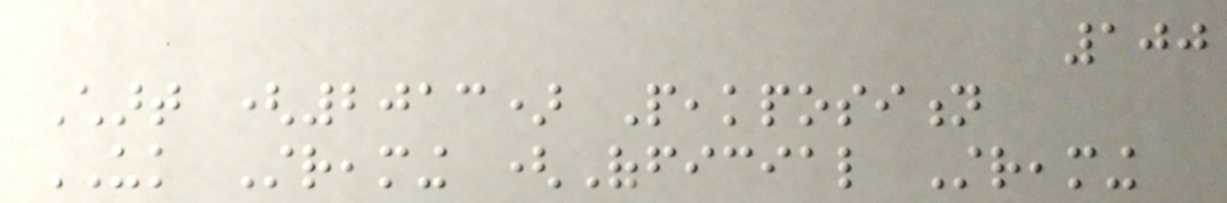100
Chart (2013) Peakposition
UK Streaming (Official Streaming
